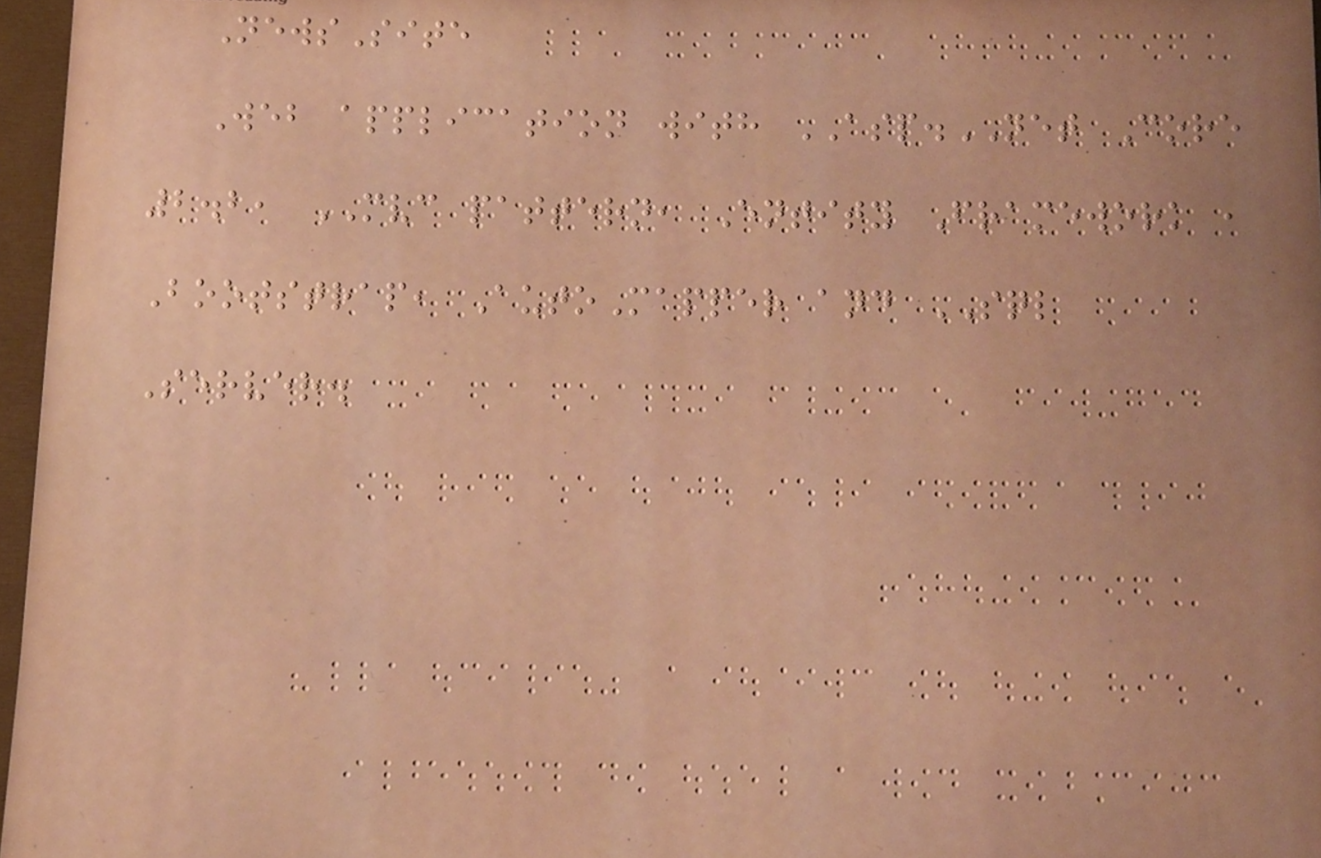NewsSite
Web application with ASP.NET Core
2.2, MVC pattern, Entity Framework ,
Bootstrap, AutoMapper and SQL
Server.
